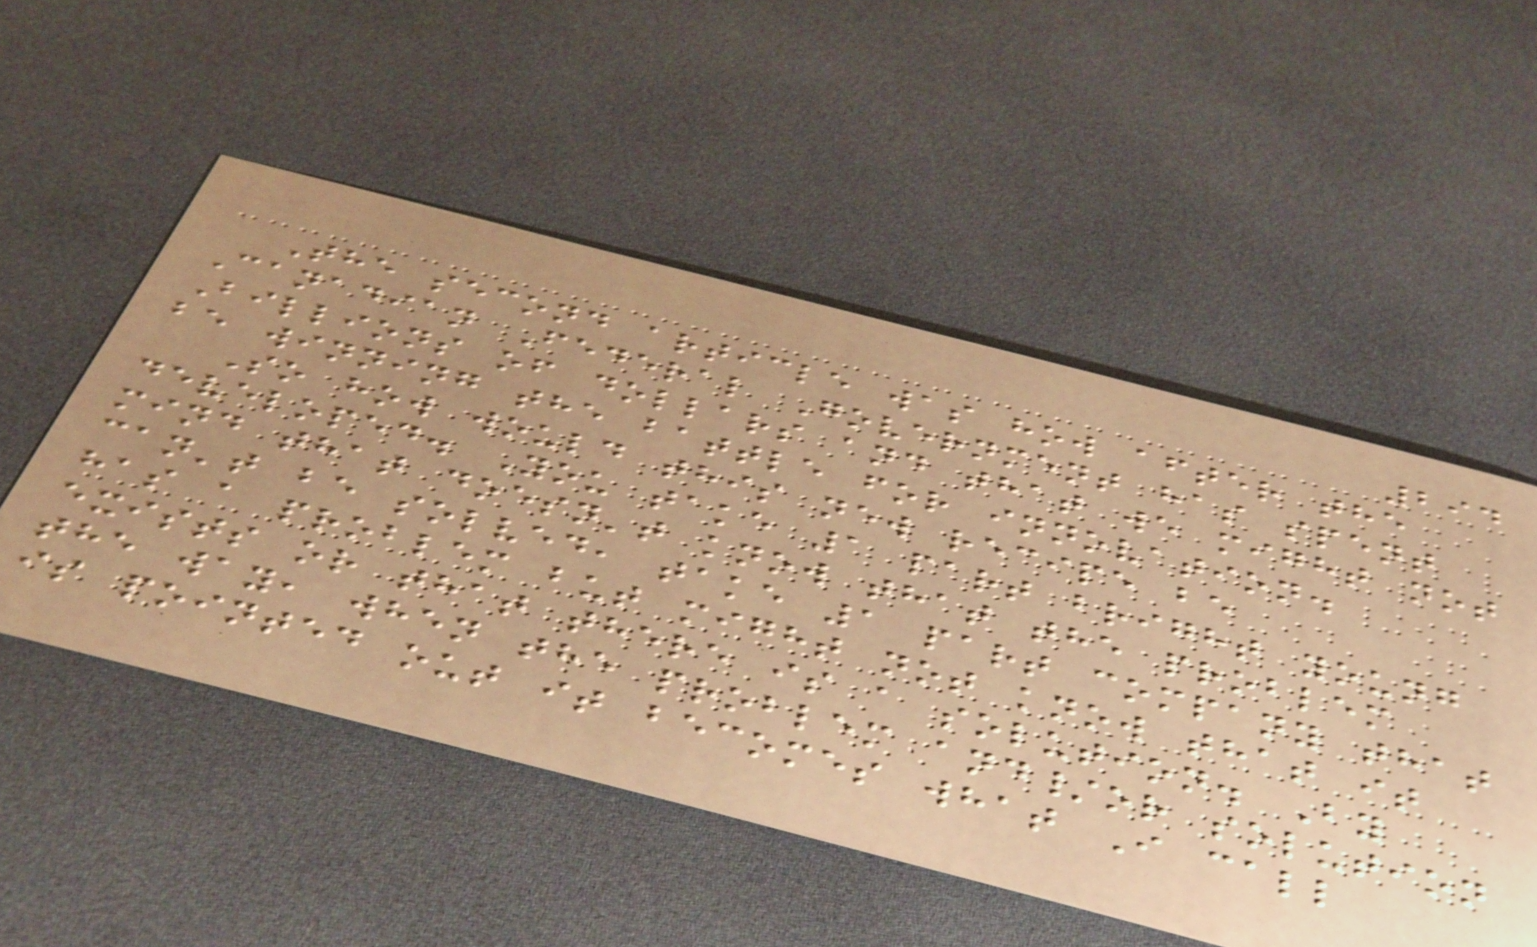294
The second article was how after the
Canadian Federal Government has spent
Billions of dollars and that we might not
be winning the battle for innovation.
So how would this new recipe be
developed. You take 1 part bright young
mind that doesn't know that the problem
can't be solved, take 1 part company that
has a problem but might not know that it
exists or that there is a solution. By
the way, when the problem and/or solution
is pointed out it becomes what I call
